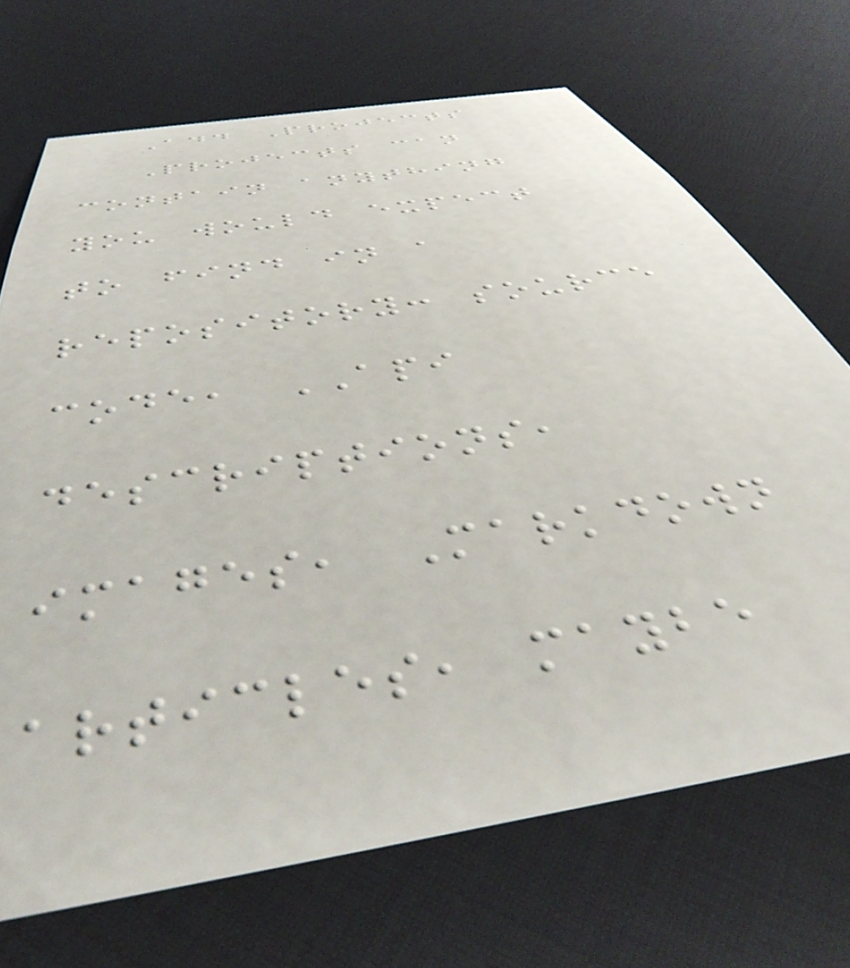Add Projects
Projects can
contain anything
you would expect
to find in a
repository: source
code, API
descriptions,
images, Markdown
articles, maybe
